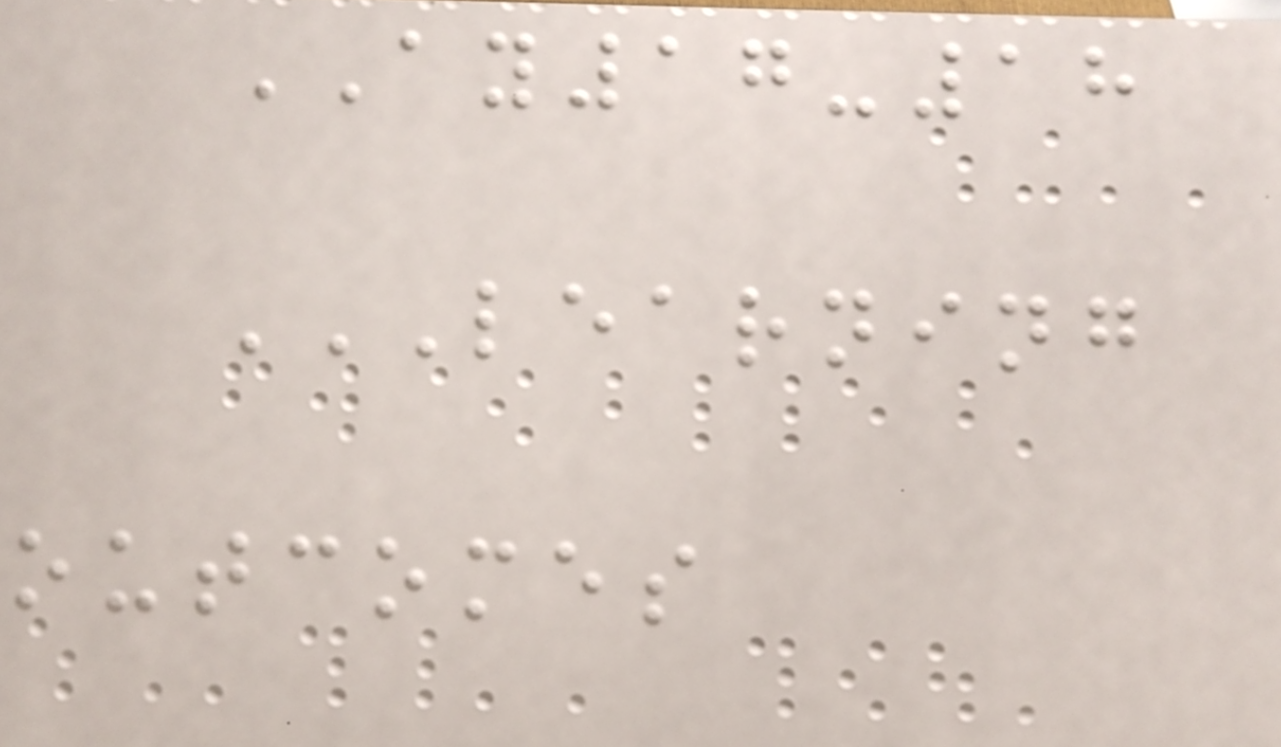AY17-18
LEARNING
OUTCOMES
